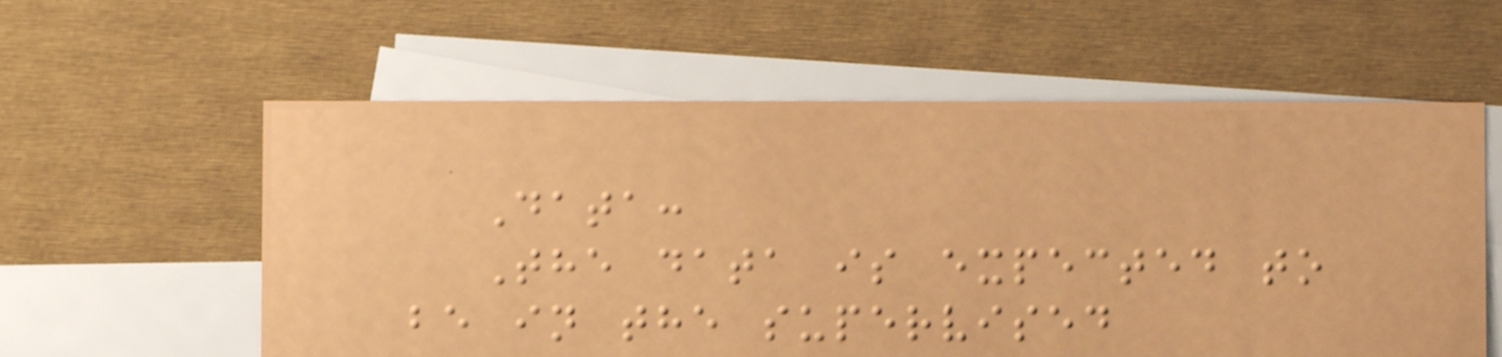Data:
The data is expected to
be in the supervised
